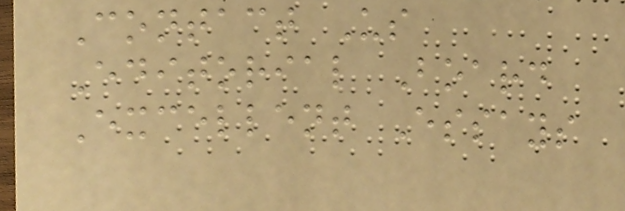Contact Us
Editorial Board
Excellent Essays
